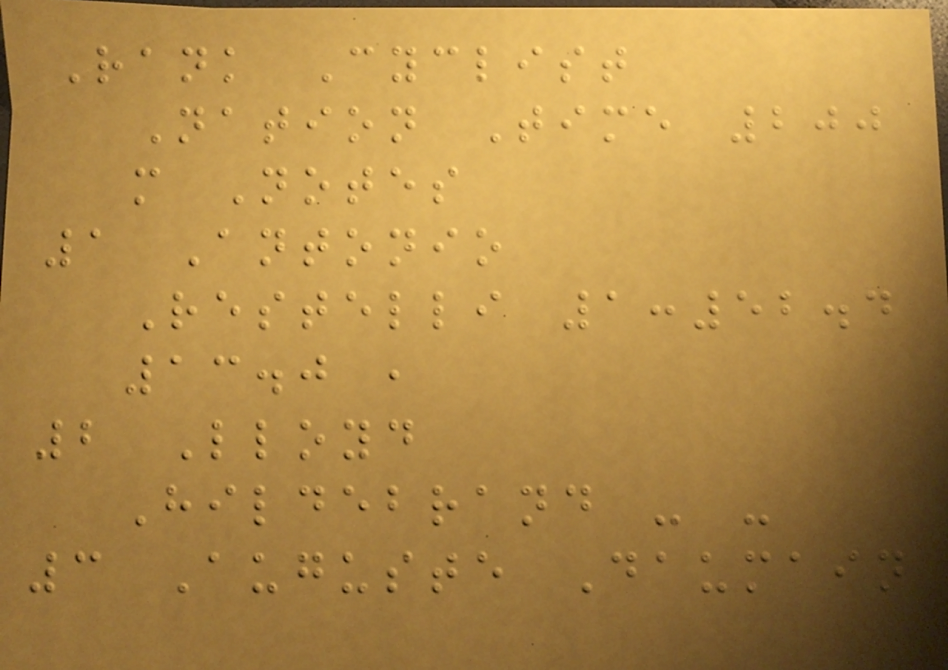Rank Cyclist
Nation Time 200
m Notes
1 Antonio
Restelli 1:52.4
13.0 ,
2 Lloyd
Hildebrand - -
3 Auguste Daumain
